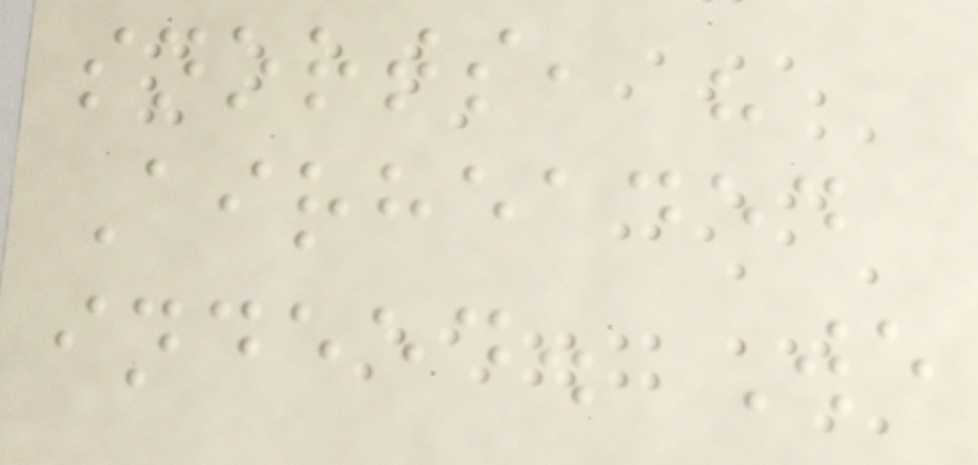snorts, "
Airheaded
indeed. We
